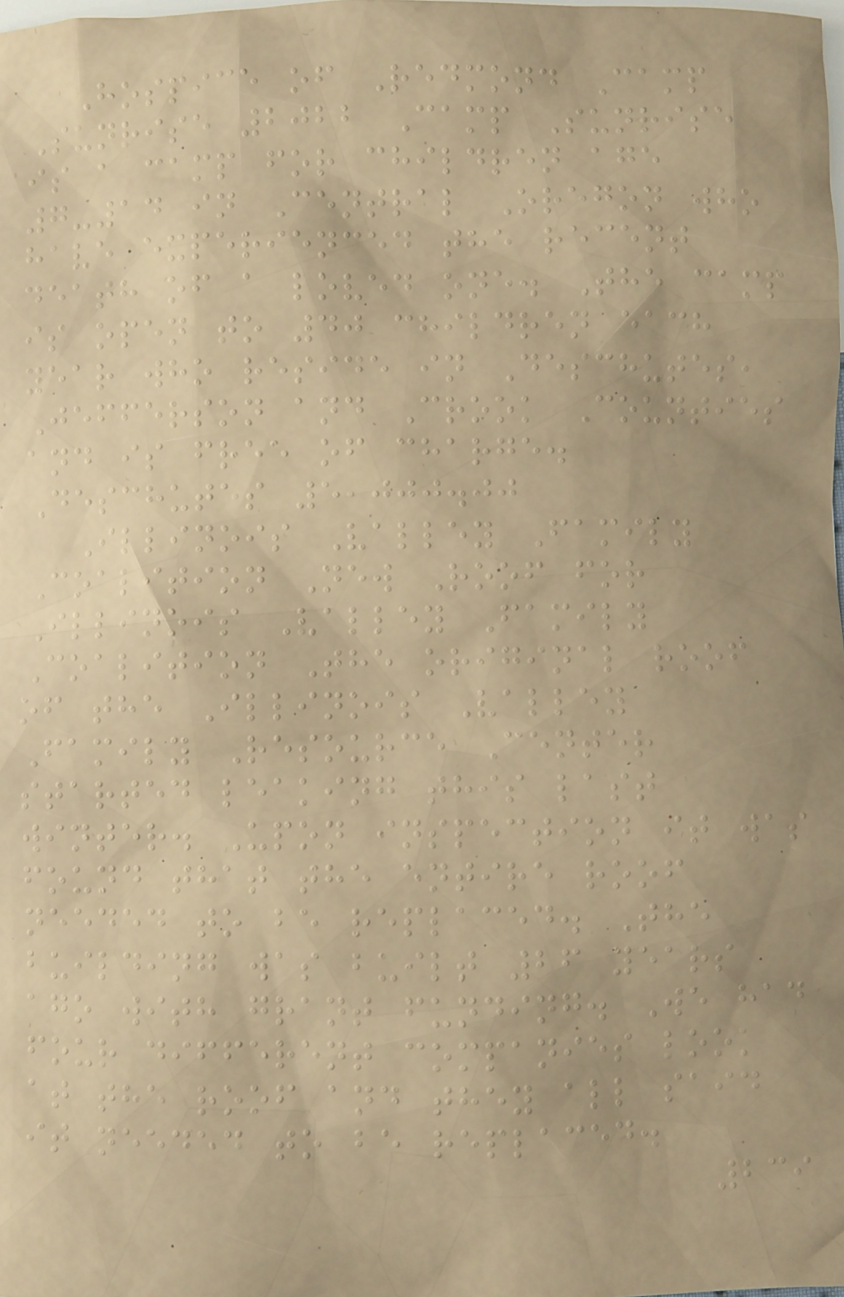Hospice of Redmond Camp
Sunrise 2022 Camp Sunrise
is a camp for children age
7-14 in Central Oregon who
have experienced the recent
death of a loved one. The camp
is open to 40 children each
year who reside in Deschutes,
Jefferson and Crook Counties
and is free of charge.
Deschutes 5,000.00
Illinois Valley Family
Coalition New Roof for
Illinois Valley Family
Coalition The original roof
of the Illinois Valley
Family Resource Center
started leaking this last
winter. Upon inspection it was
found that the entire roof
needed to be replaced. The
building was built 26 years
ago with grant funding. We had
four different companies look
at the roof and they all said
it needed to be replaced.
239
